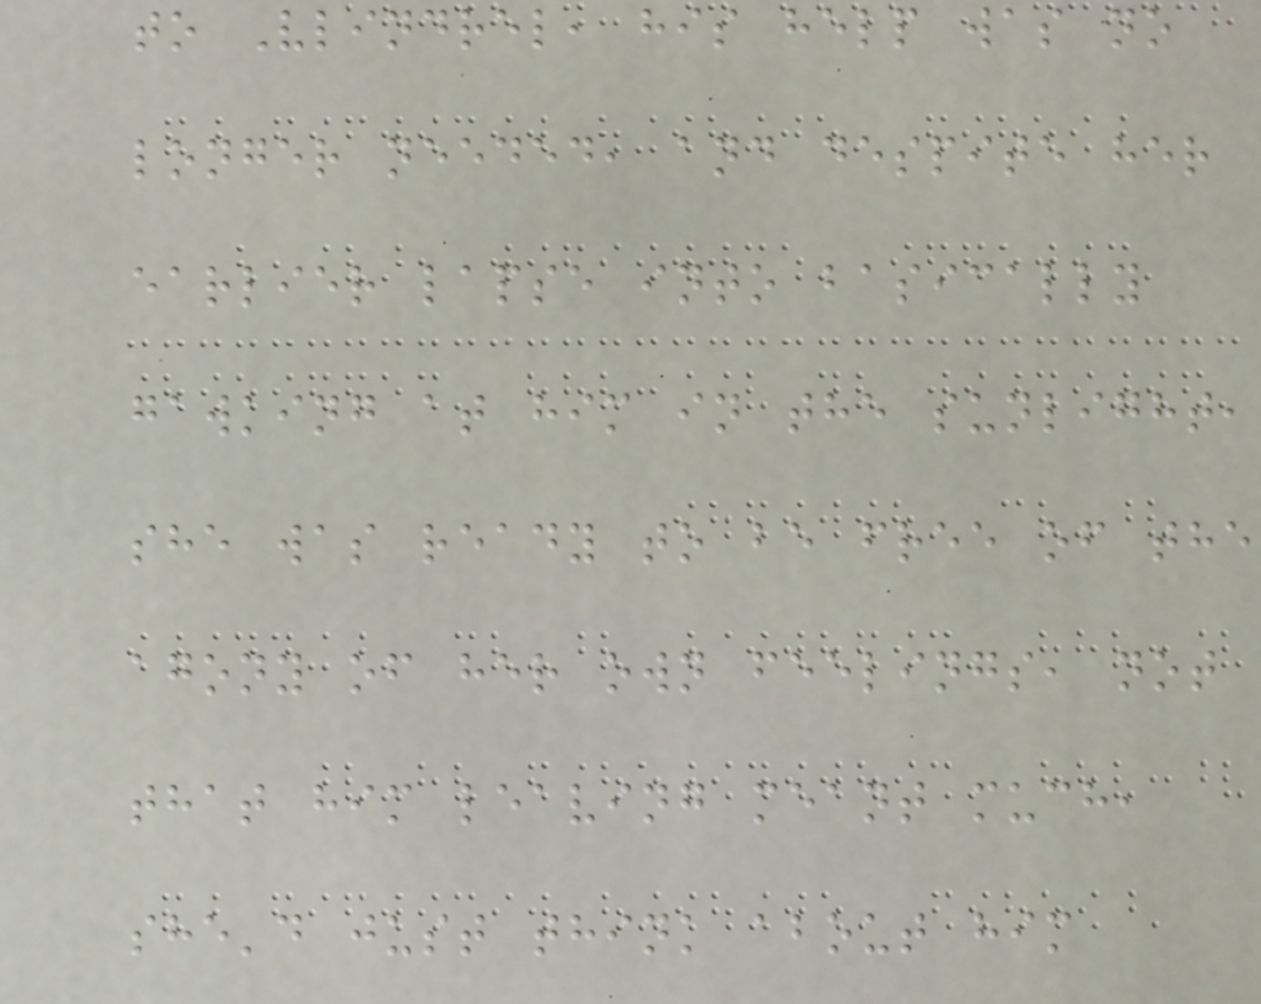to Vlindrel, his help was no
longer needed, and despite her
earlier lapse into basically
gawking at him in the sunlight,
she was ready to be free of the
agony of her own feelings, not
that him leaving meant much,
she'd just think about him
